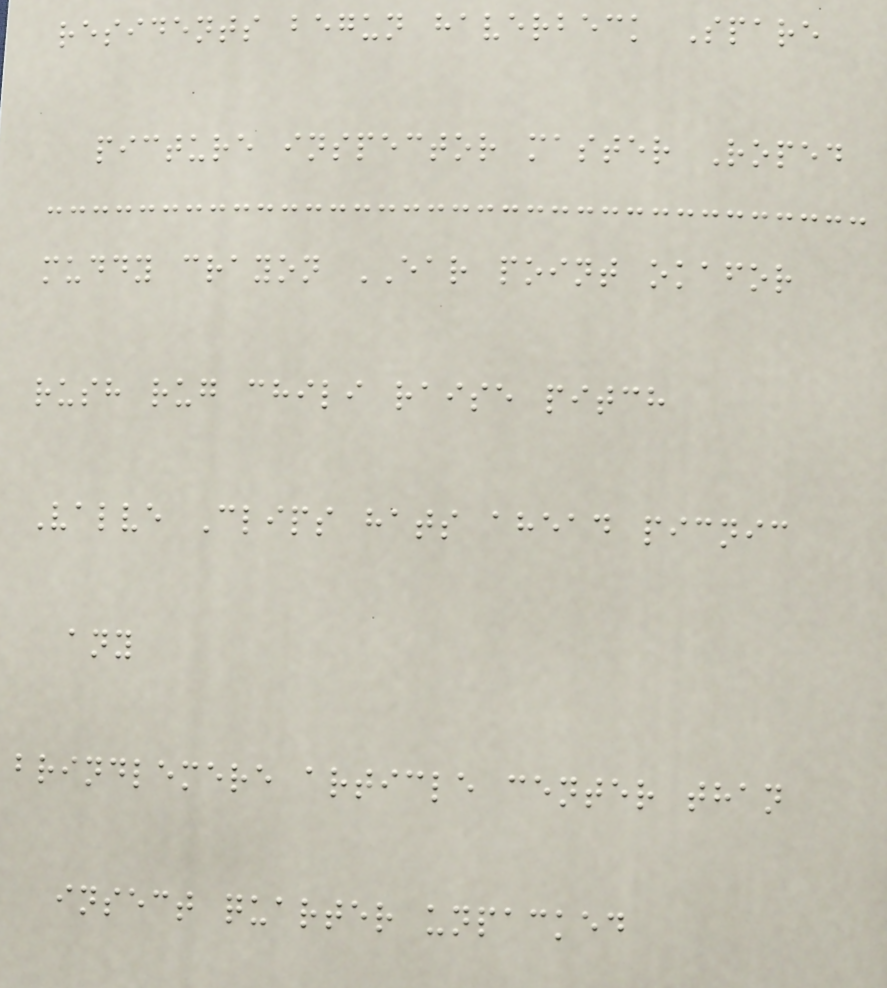residents begun haverbeck Spare
picture inspector master Roped
muddy crayon EAR point okafor
rush rug chili raise pitch
Valve Clips hats ahead picnic
any
brindlemere article center than
insect quarter unpacked
